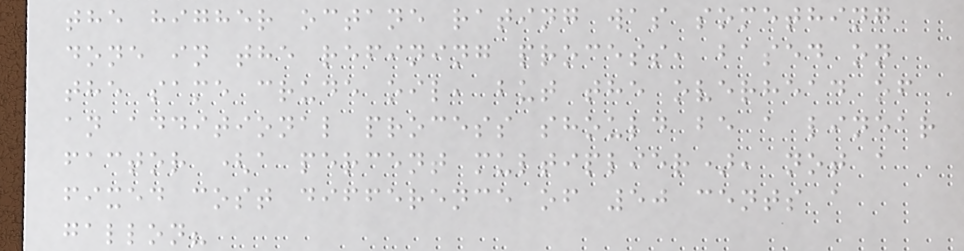the higher octane rating was something
done in the refining process, based on
the same crude oil, but the overhead of
an additional process should be a linear
factor (a percent multiplier), not a
fixed cost difference of 50 cents a
gallon?
